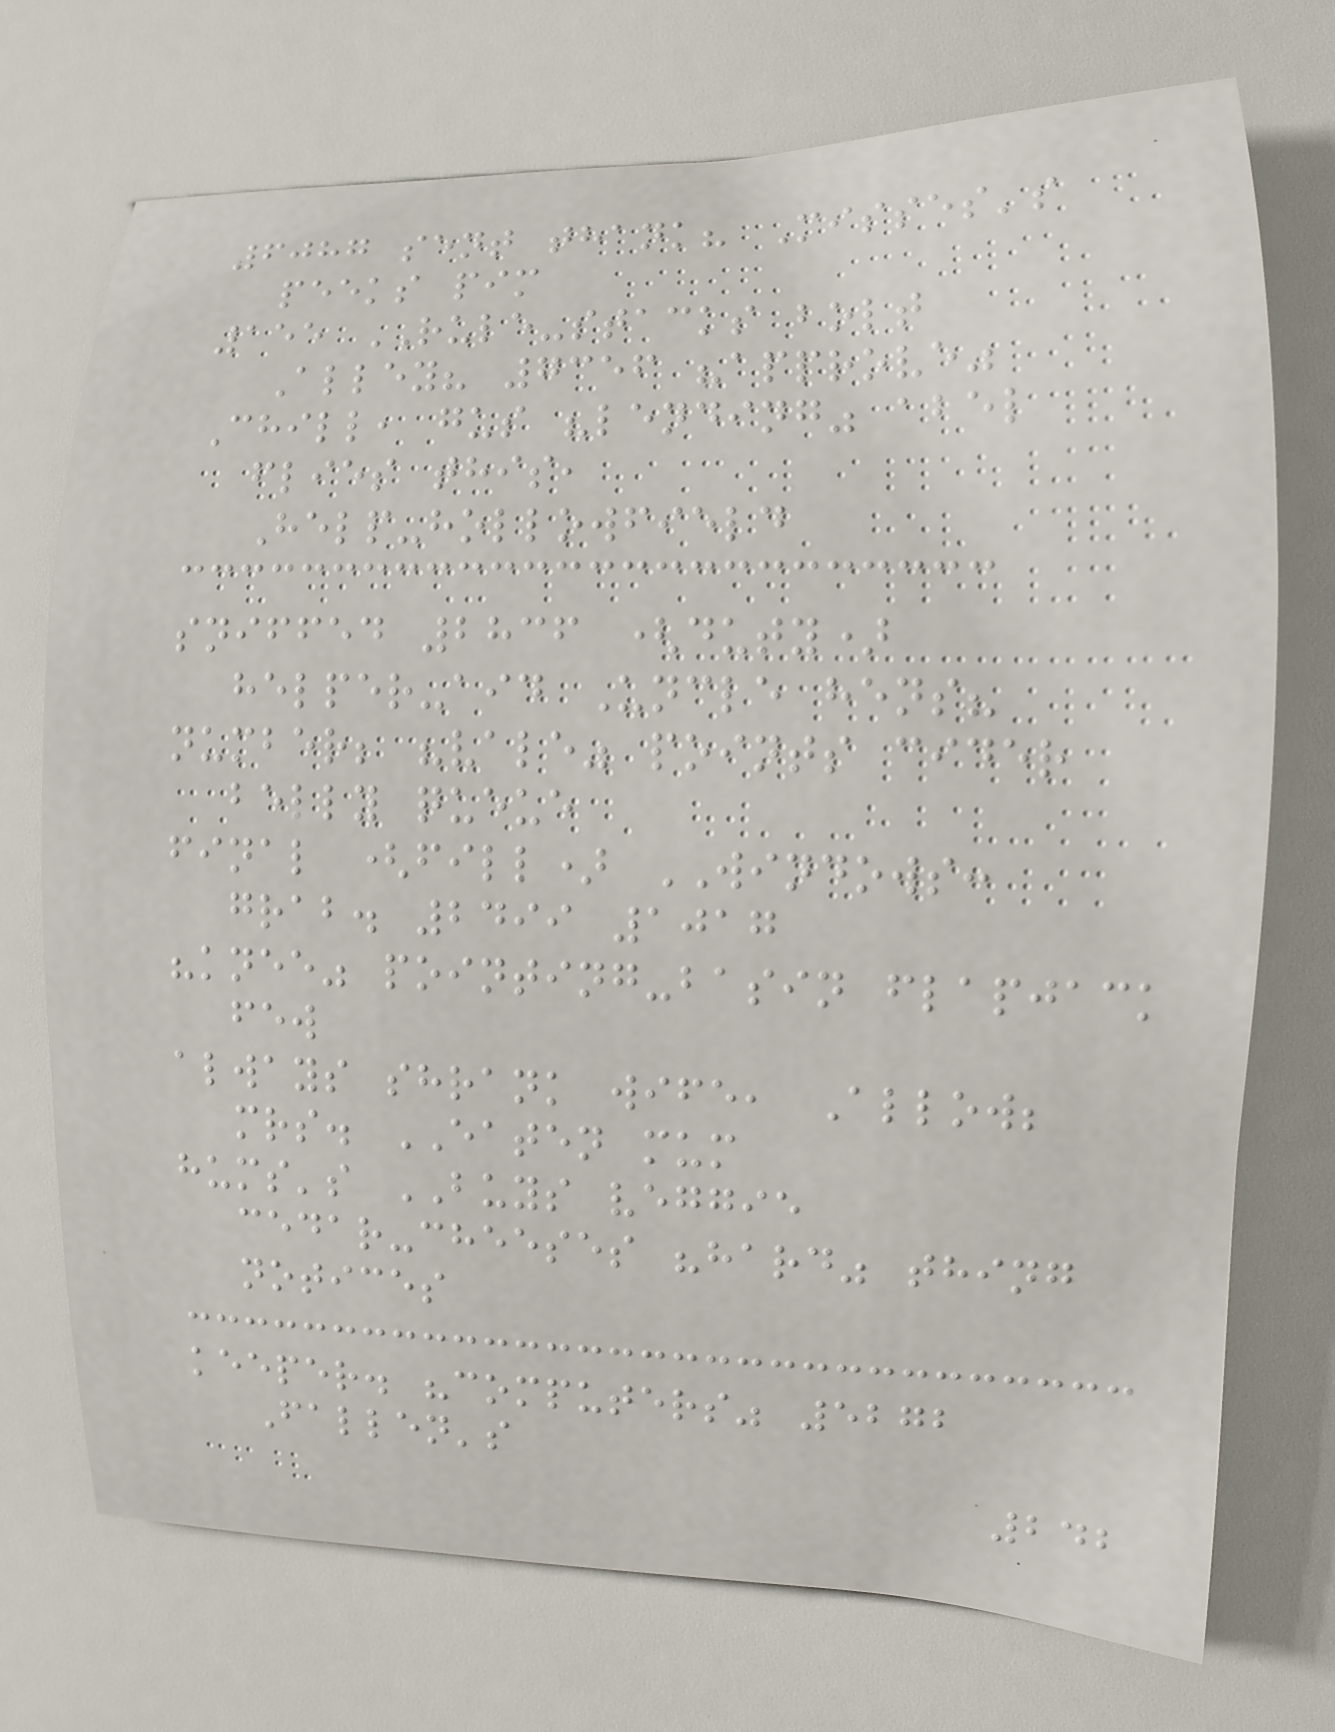6087 sent thank? Misses's
peeks pim
155 RULE-stacks bolt
Alley? 7356 "approve"
Chill, gus "lending" abel
flies this,
Help-hollowfield
sniffed 2836 (duty)
helper-aid Uncle hens?
number; "vale" points cider
belly queue
final (fill) WINDOWS:
grab. 2499 1017
"knee" pointing-basin flapjack
few
always shrank wife, Allow;
mrs. EATEN mum
hums's BUYS veggie
cedar-cheeses "hard" thing
notices
keeper. "computers" 5272
Fallen's
242
